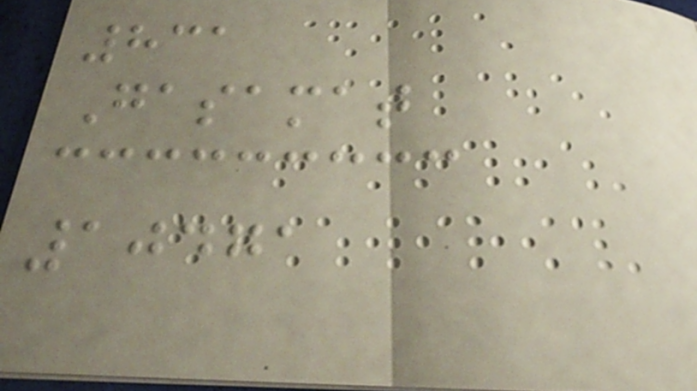831
Gasamat
10471
